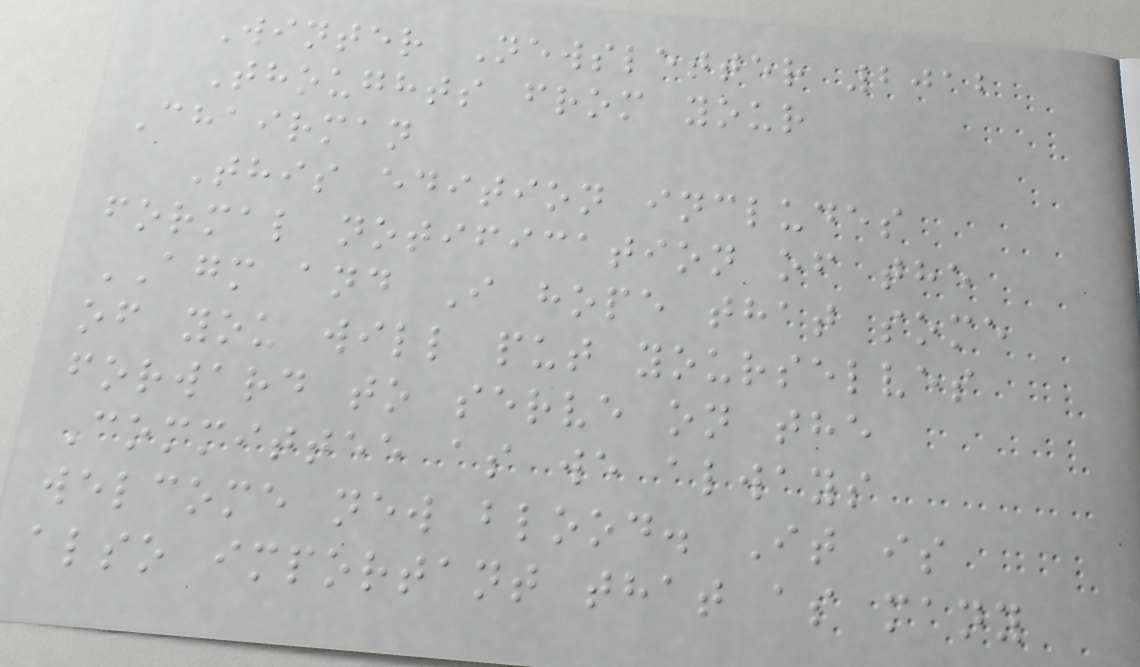Winter Newsletter 2012
Thoughts from your
Chairman
This edition includes
formal notification of the
AGM and I hope that some
of you will put yourselves
forward to serve on the
Committee as we always
welcome new blood. It is
also important that as many
